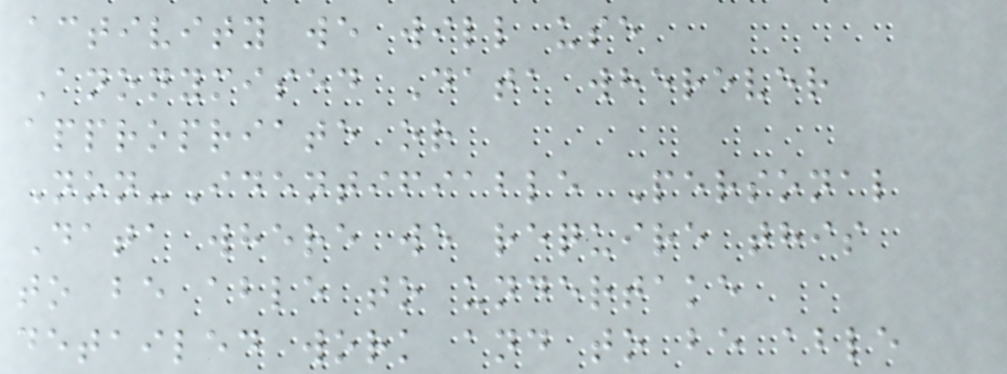activity we will use
Anonymised Data wherever
appropriate or
Non-Identifiable Personal
Data where we require this
to be able to undertake
detailed work and to be able
